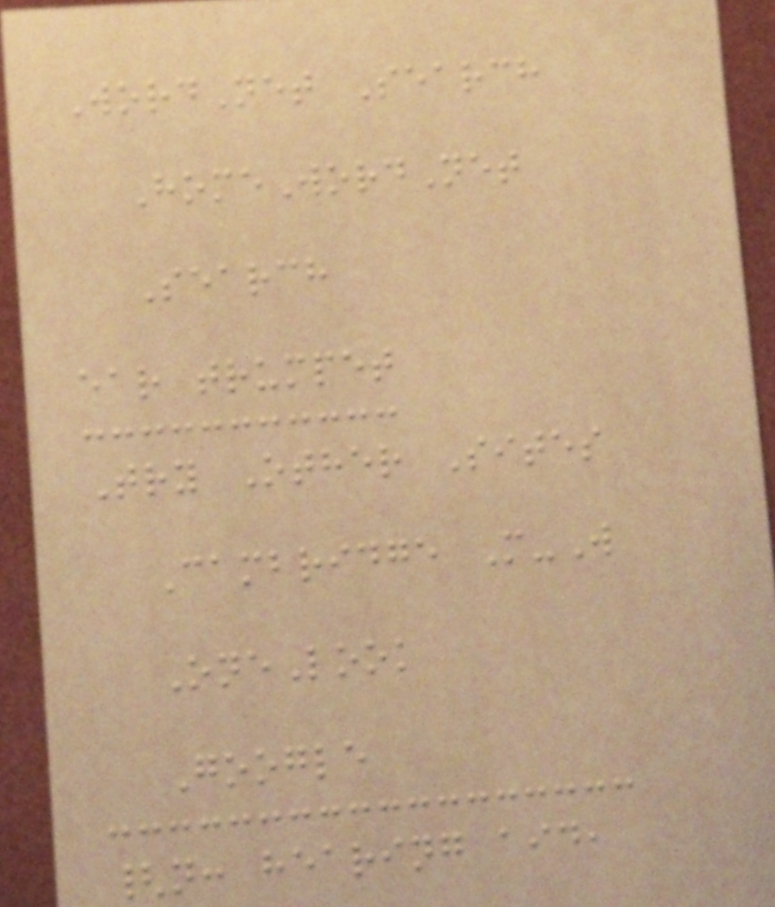WordNet Search
HomeWordNet
Search
ear trumpet
Try Other Sites
Cambridge M-W
OneLook
Google
{n: hearing aid,
